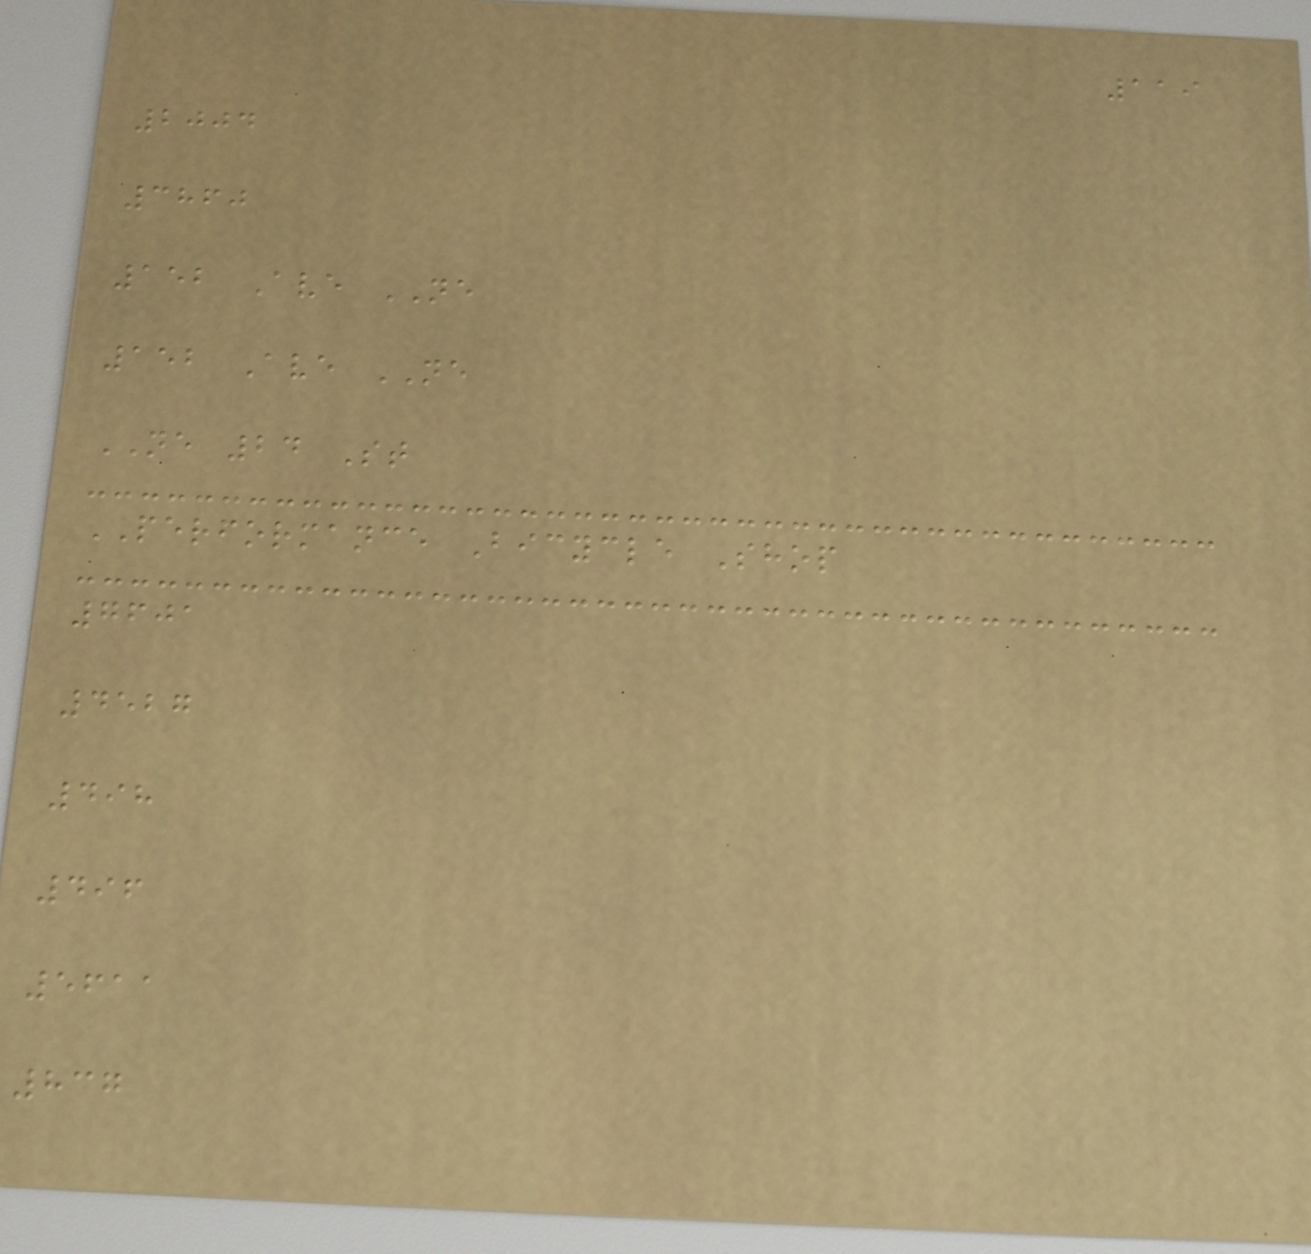119
2004
3860
152 Ave NE
152 Ave NE
NE 24 St
PERFORMANCE Bicycle Shop
7601
4527
498
496
5611
837
